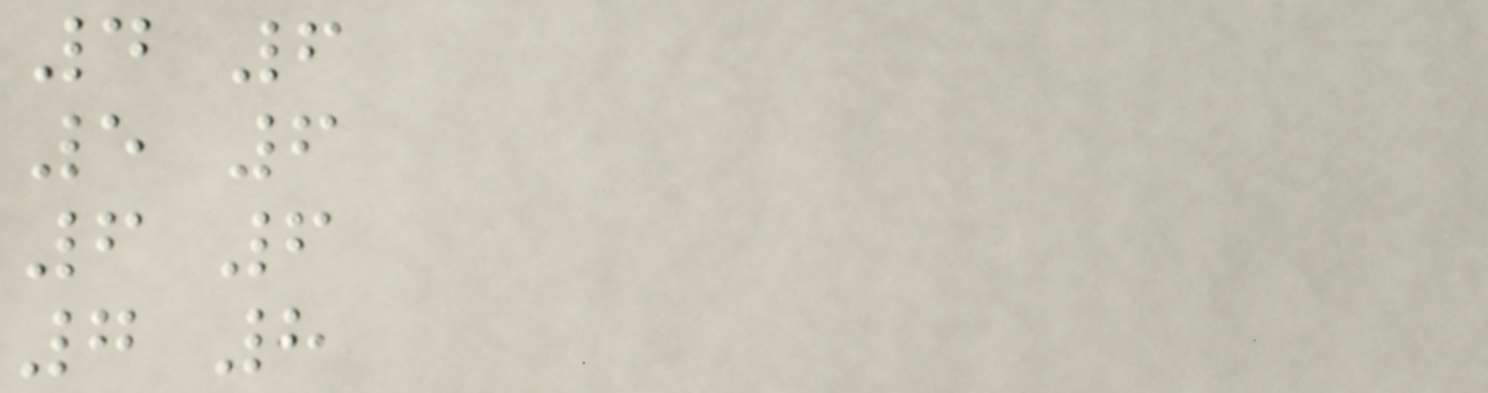4 6
5 6
6 6
7 8
